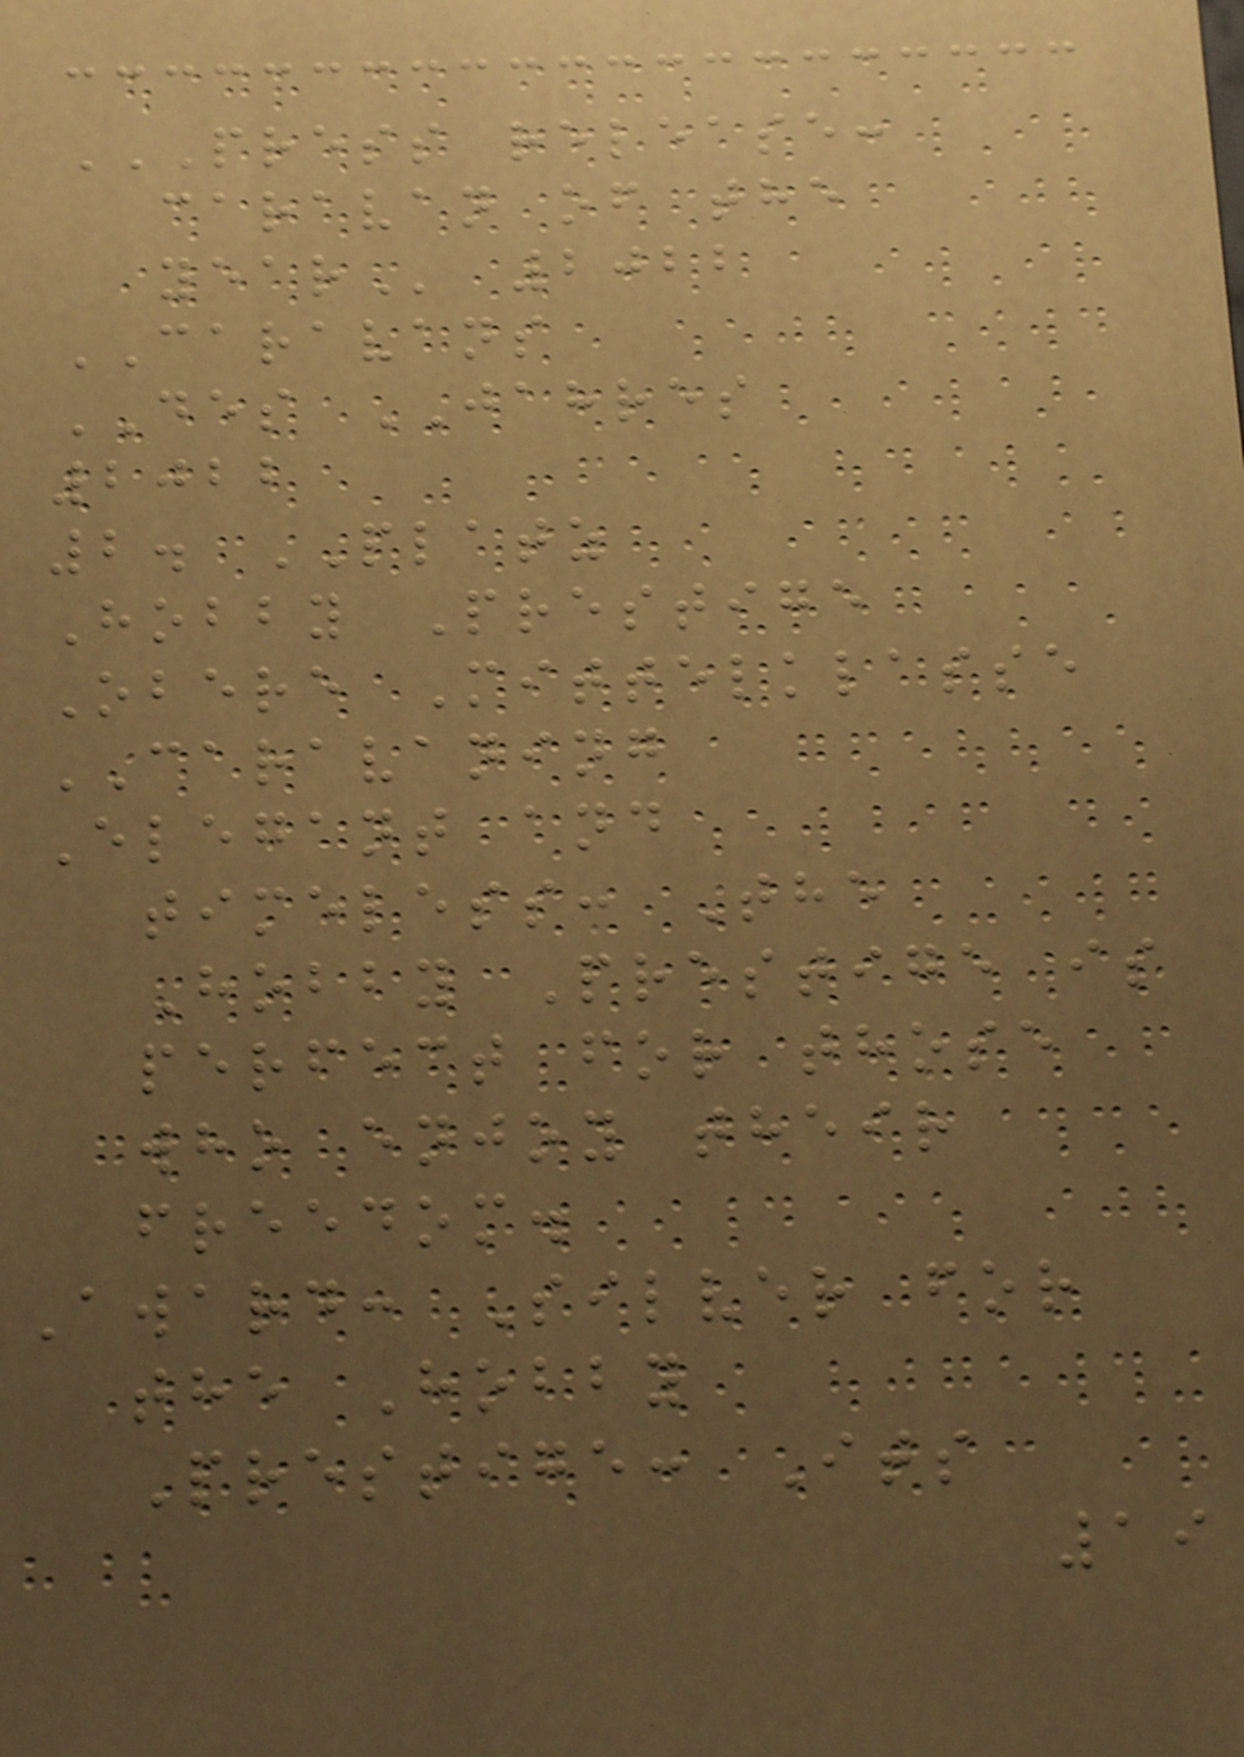PRESS RELEASE:
CARAVAN OF THE
YEAR 2022
CARAVANS
DES JAHRES
2022
2. PLATZ
Hobby Prestige
Obere Mittelklasse
CARAVANING
Elegant and
timeless: The
Hobby Prestige is
perfect for those
who enjoy their
freedom.
Award: Silver for
the Hobby
Prestige: Its
19
